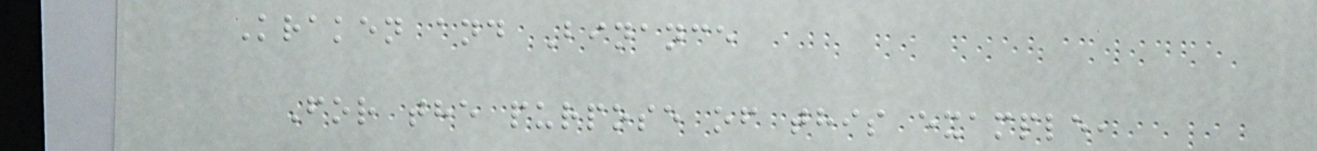Kraken and Binance
For the purpose of this example,
